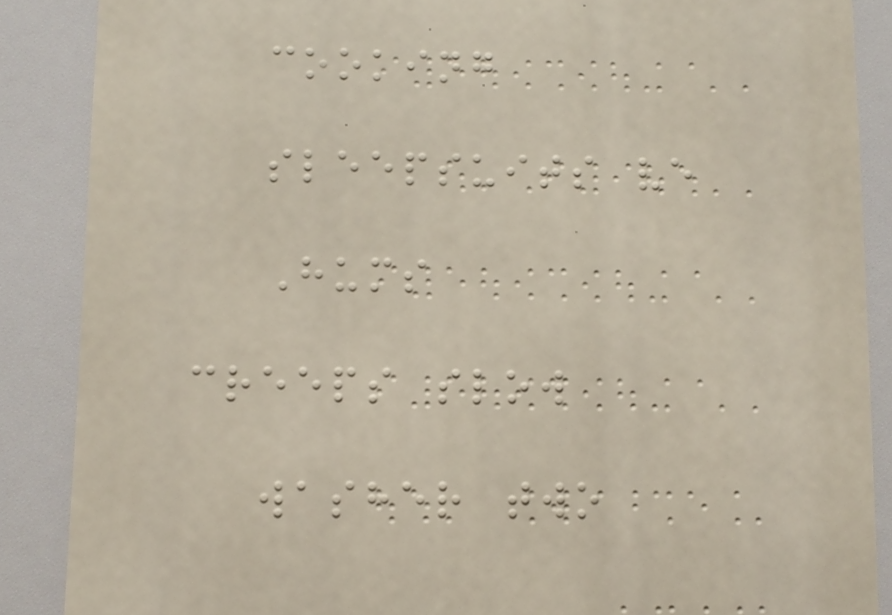cooking
sleepsuits ve
Hums
creeps slow
washer two
